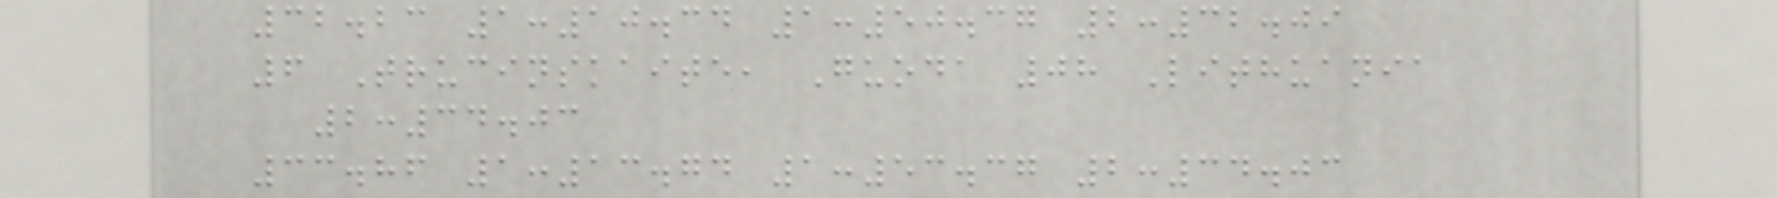32.23 1:10.34 1:50.37 2:32.09
6 Trucinskaite, Guoda 08 Lithuania
2:34.03
33.86 1:13.74 1:53.37 2:34.03
